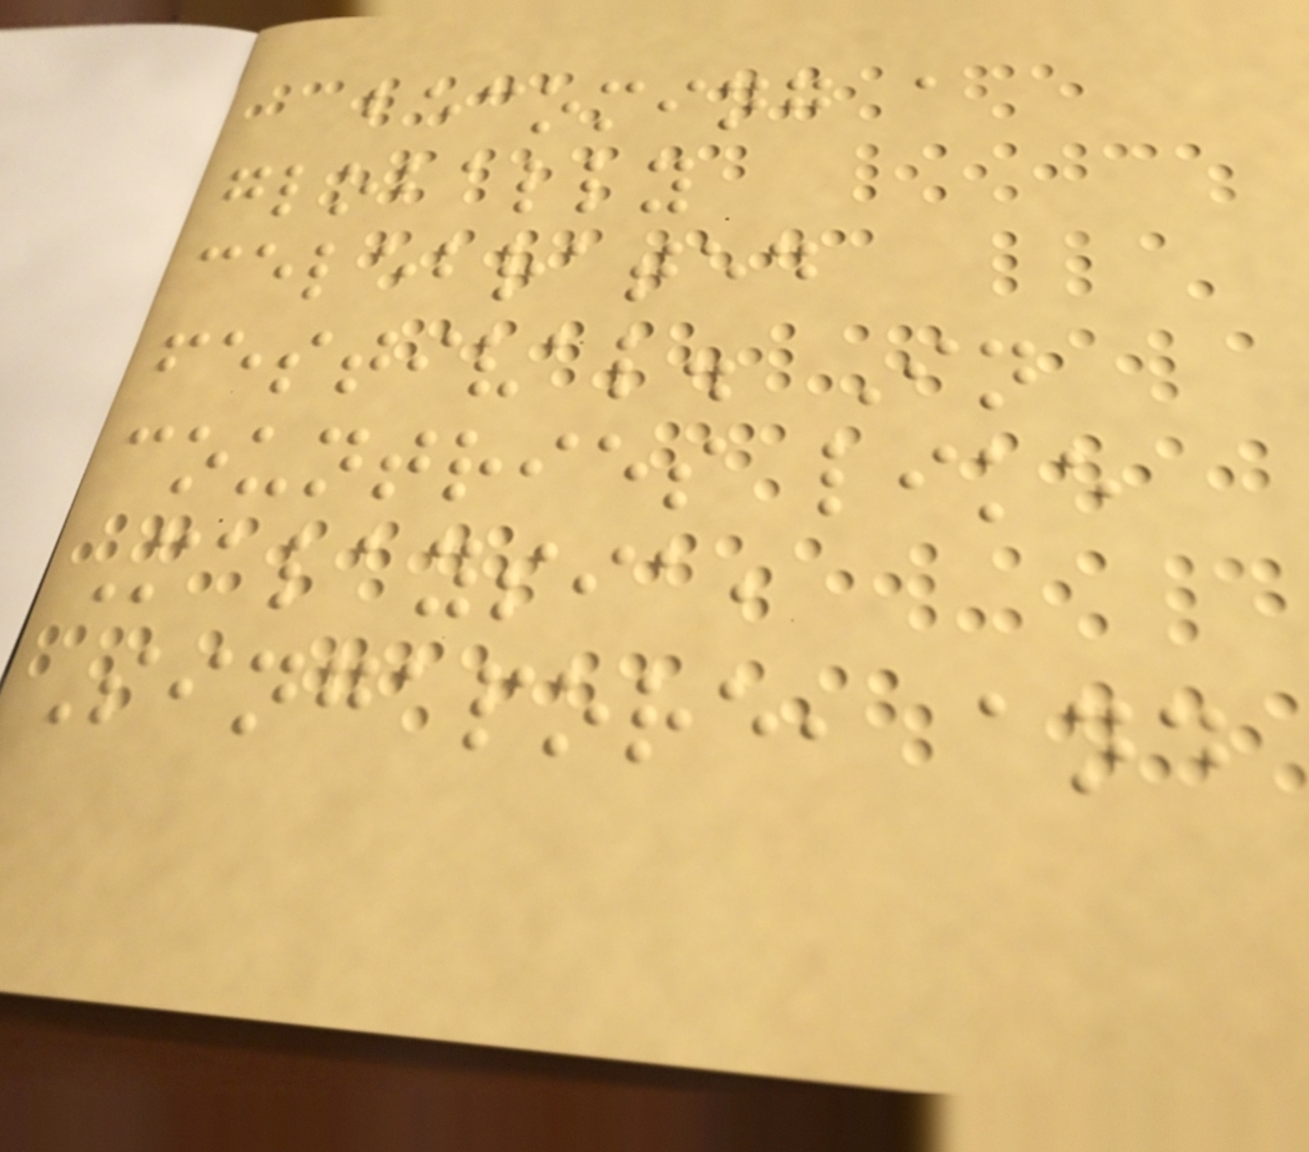becoming a
globally
celebrated
festival. In
countries like
Malaysia,
Singapore, and
